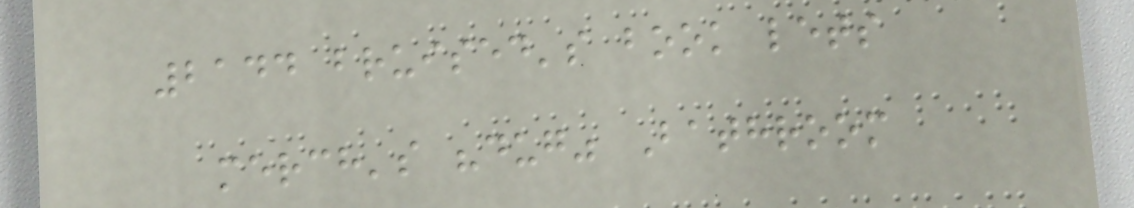2144 bruised's book lets
merch's "dug" Bathroom
